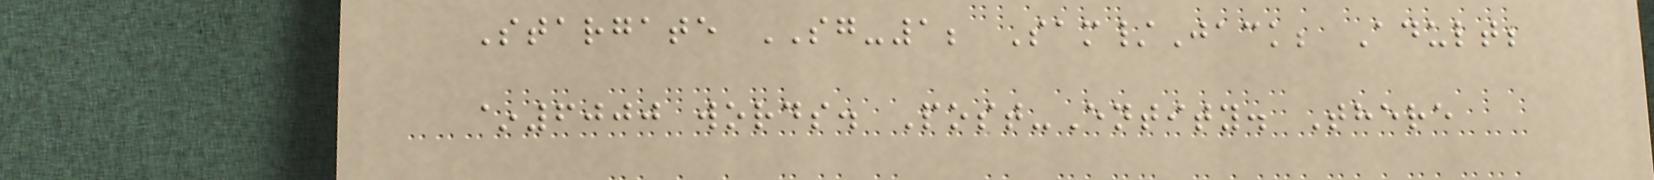Stargate SG-1; Sam/Jack; Adult;
~6000 words. Post-Entity. There
